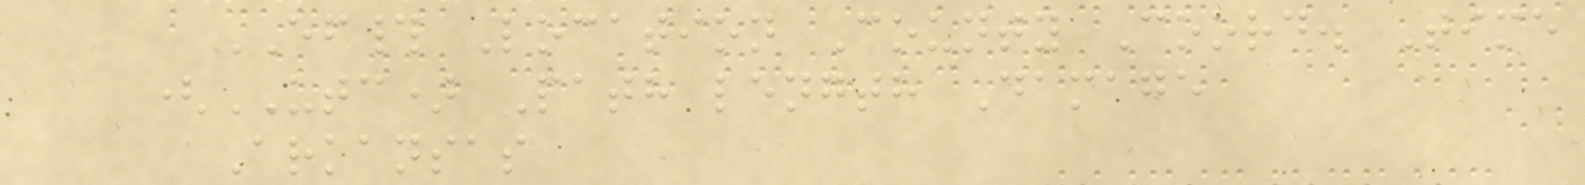EF# Location County Coord. Time
(UTC) Path length Damage
Arkansas
